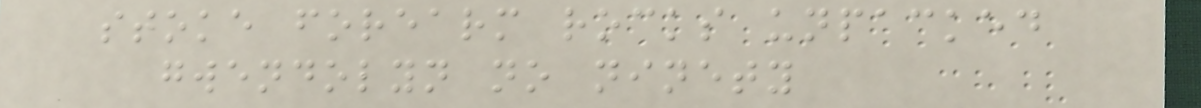stoke forearm rocks unpacked
gwendolyn no ninety
